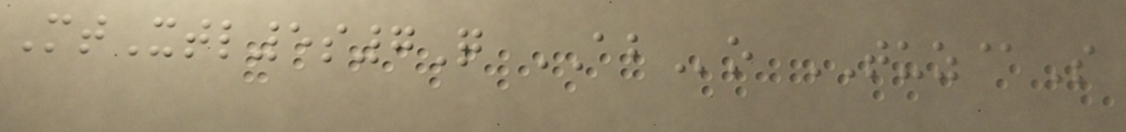MtXtl5s7Q ABo TUZ@S
